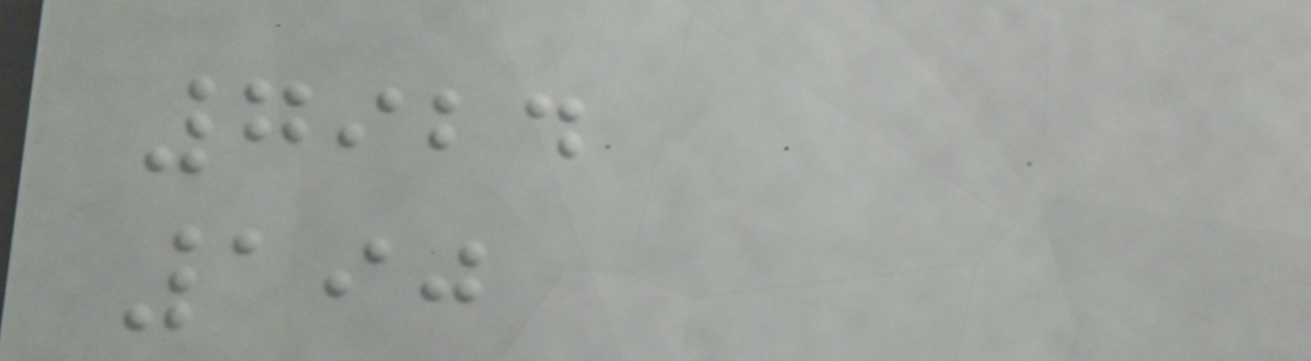7924
190
